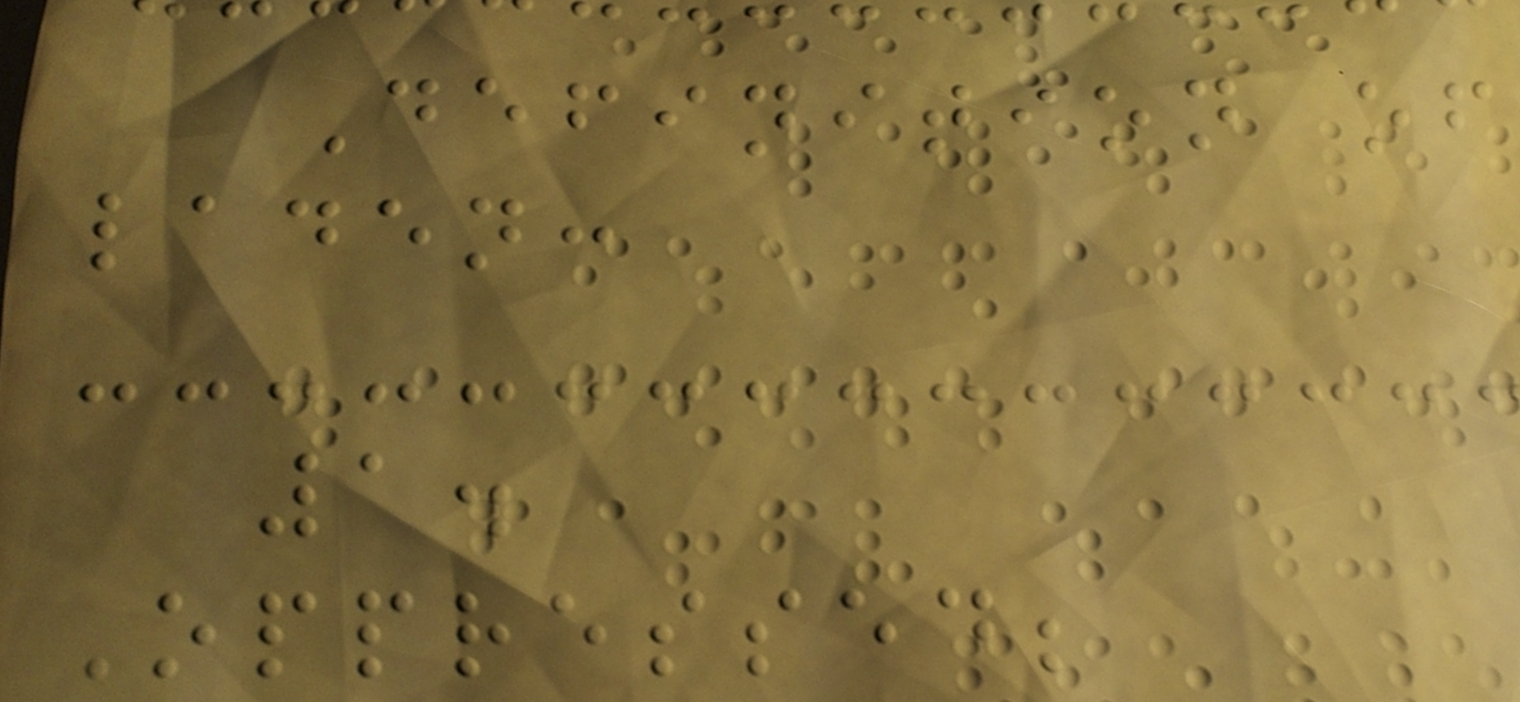Definition of
laden:
1.
Oppressed;
